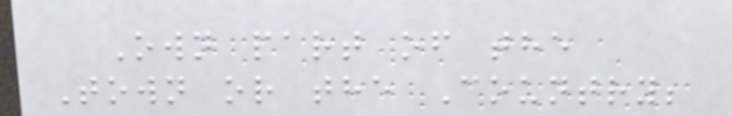Own part of the
Town or the Country;
